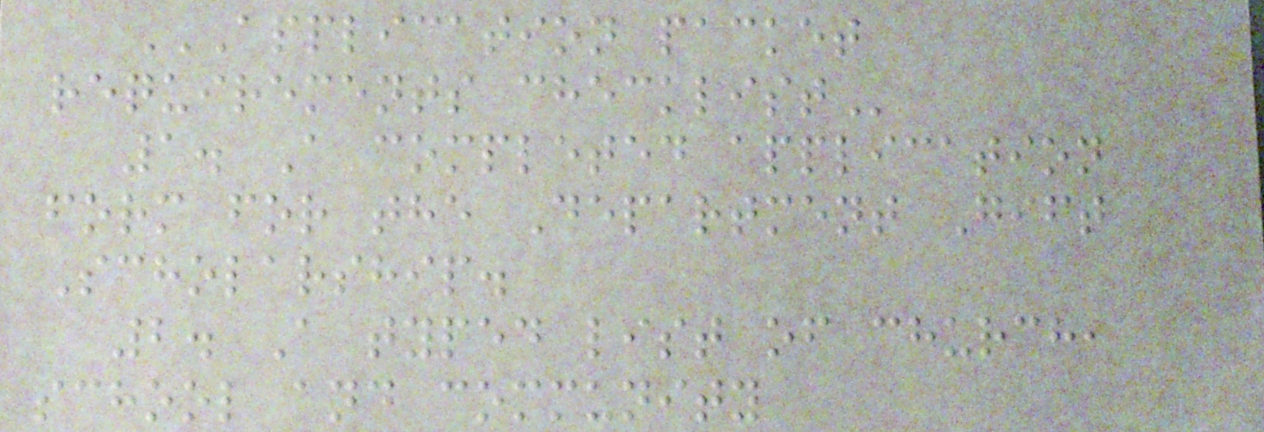APPLICATION PACKET
REQUIREMENTS CHECKLIST
1. A completed application
form for the Department Gift
Scholarship.
2. A typed list of church,
school and community
